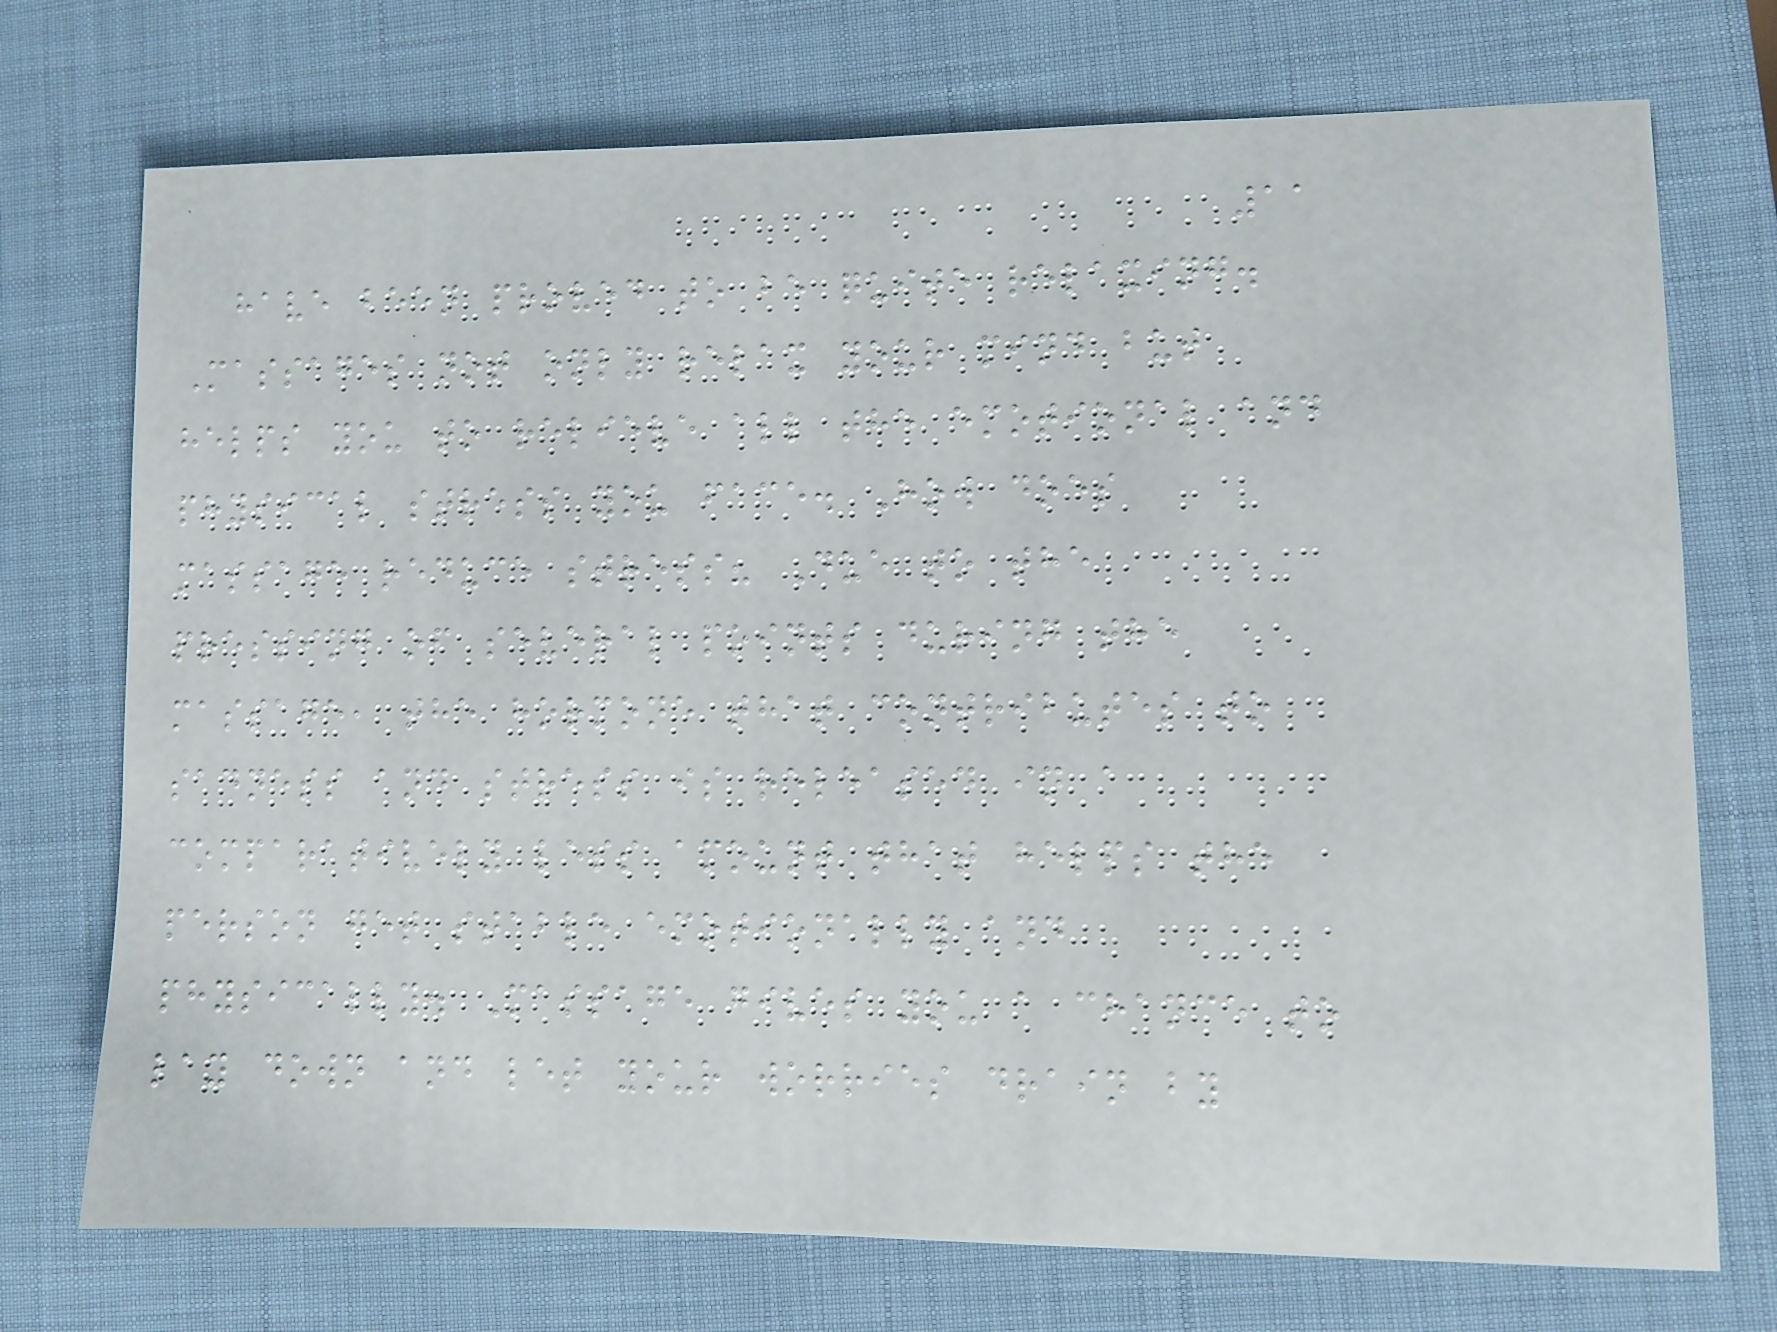11
have been proved to be quite relaxing.
Massages not only relax your mind but
helps you to relieve all the emotional and
physical stress you face. How does
massage reduce stress? Due to the
pressing of several points during the
massage, the hormone that contributes to
sadness and stress is released in a
comparatively less amount that helps the
person get stable emotionally and
physically. Massage gives you a chance to
lay down and let your worries drain by
